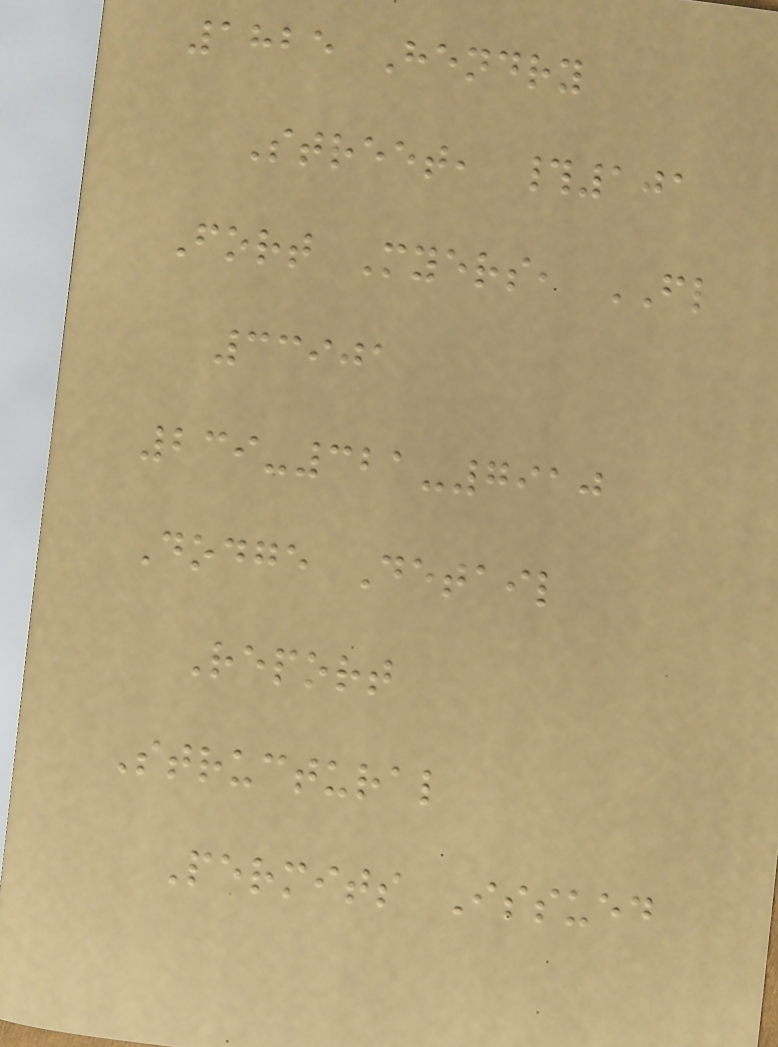1825 Hendry
Street, #101
Fort Myers, FL
33901
239-321-7910
Dodge Detail
Report
Structural
Permits Issued
